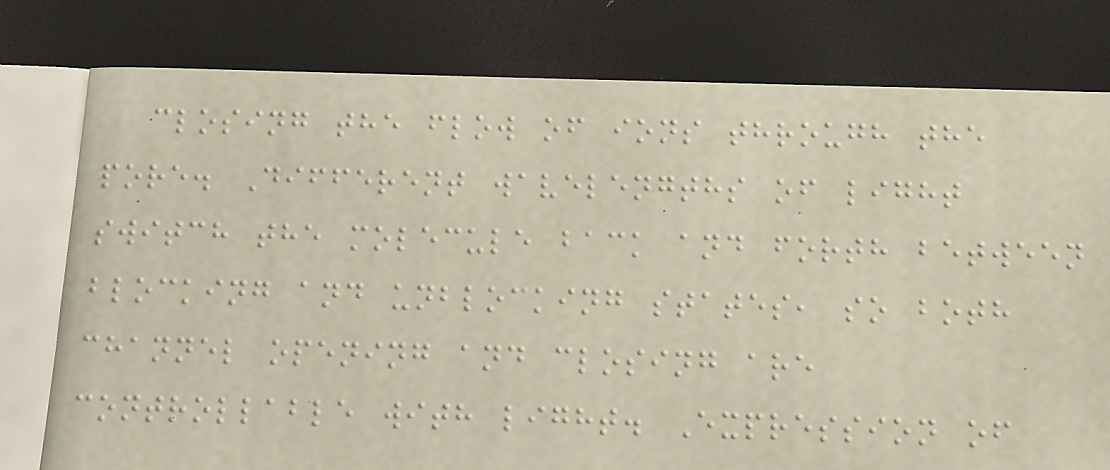closing the flow of ions through the
pore. Different wavelengths of light
switch the molecule back and forth between
blocking and unblocking states, so both
channel opening and closing are
controllable with light. Expression of
